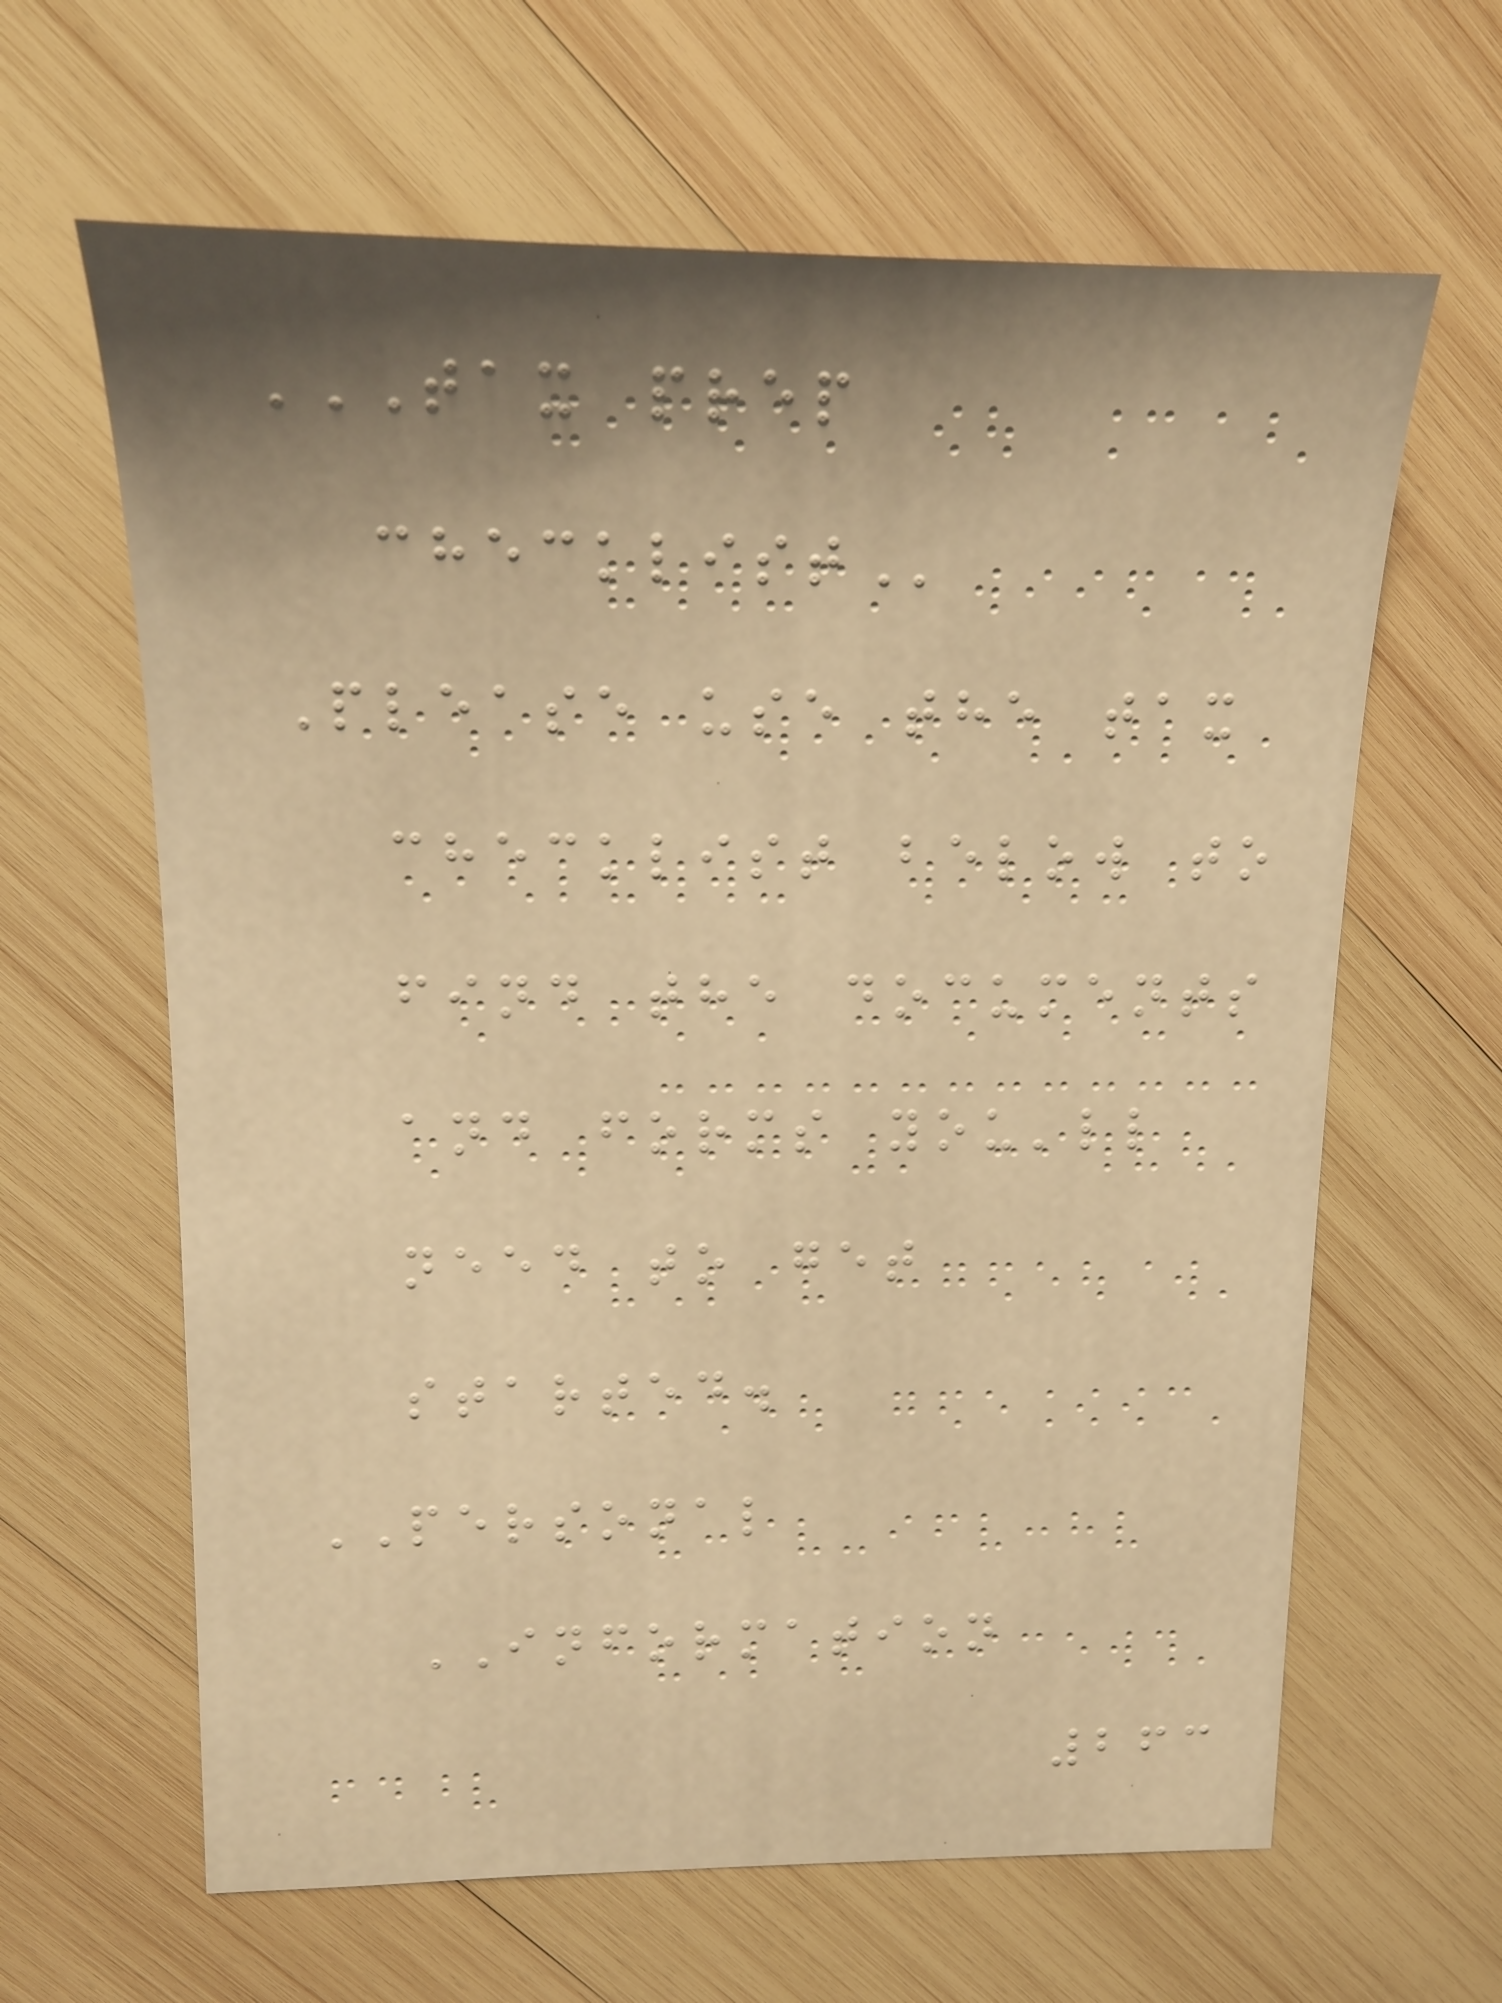TAX PREP
CHECKLIST
Please use the tax
checklist below to
find the documents
and forms you'll
need to get
started.
PERSONAL
INFORMATION
263
